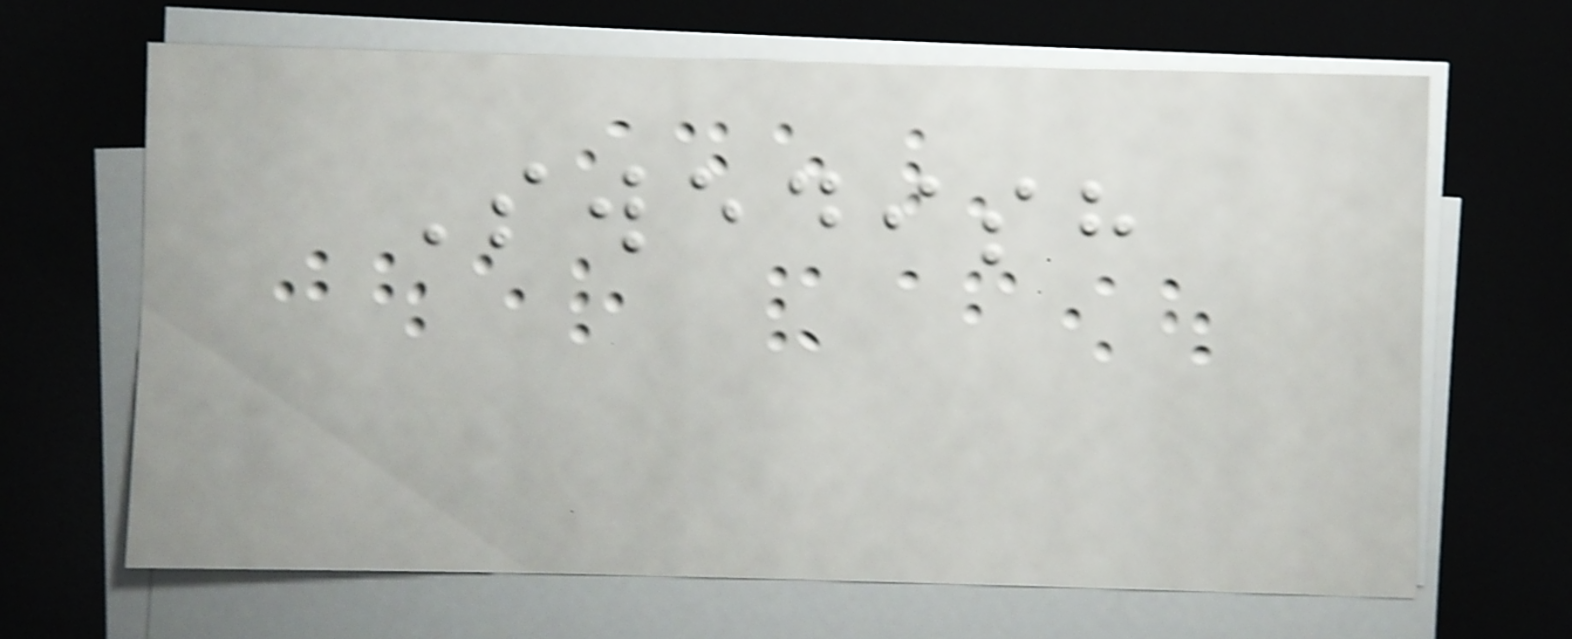Swedish
